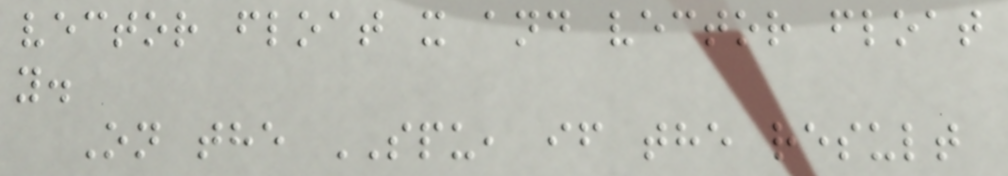vector float x and vector float
y.
On the SPU, if the result
